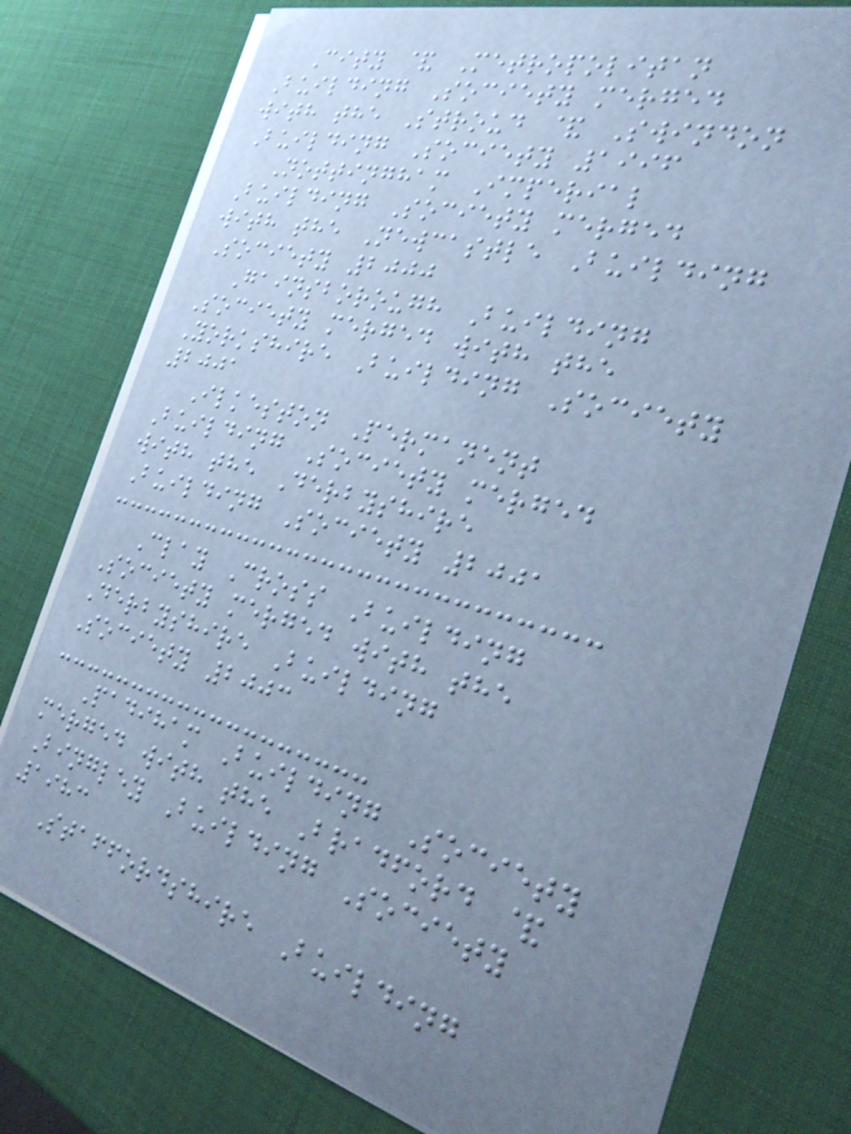City & Metropolitan
Building Society merged
with the Stroud & Swindon
Building Society 1996
Nottingham Imperial
Building Society merged
with the Newcastle Building
Society 2000
Gainsborough Building
Society merged with the
Yorkshire Building Society
2001
Ilkeston Permanent
Building Society merged
with the Derbyshire
Building Society 2001
Clay Cross Building
Society merged with the
Derbyshire Building
Society 2003
Padiham Building Society
merged with the Bradford &
Bingley Building Society
1983
Staffordshire Building
